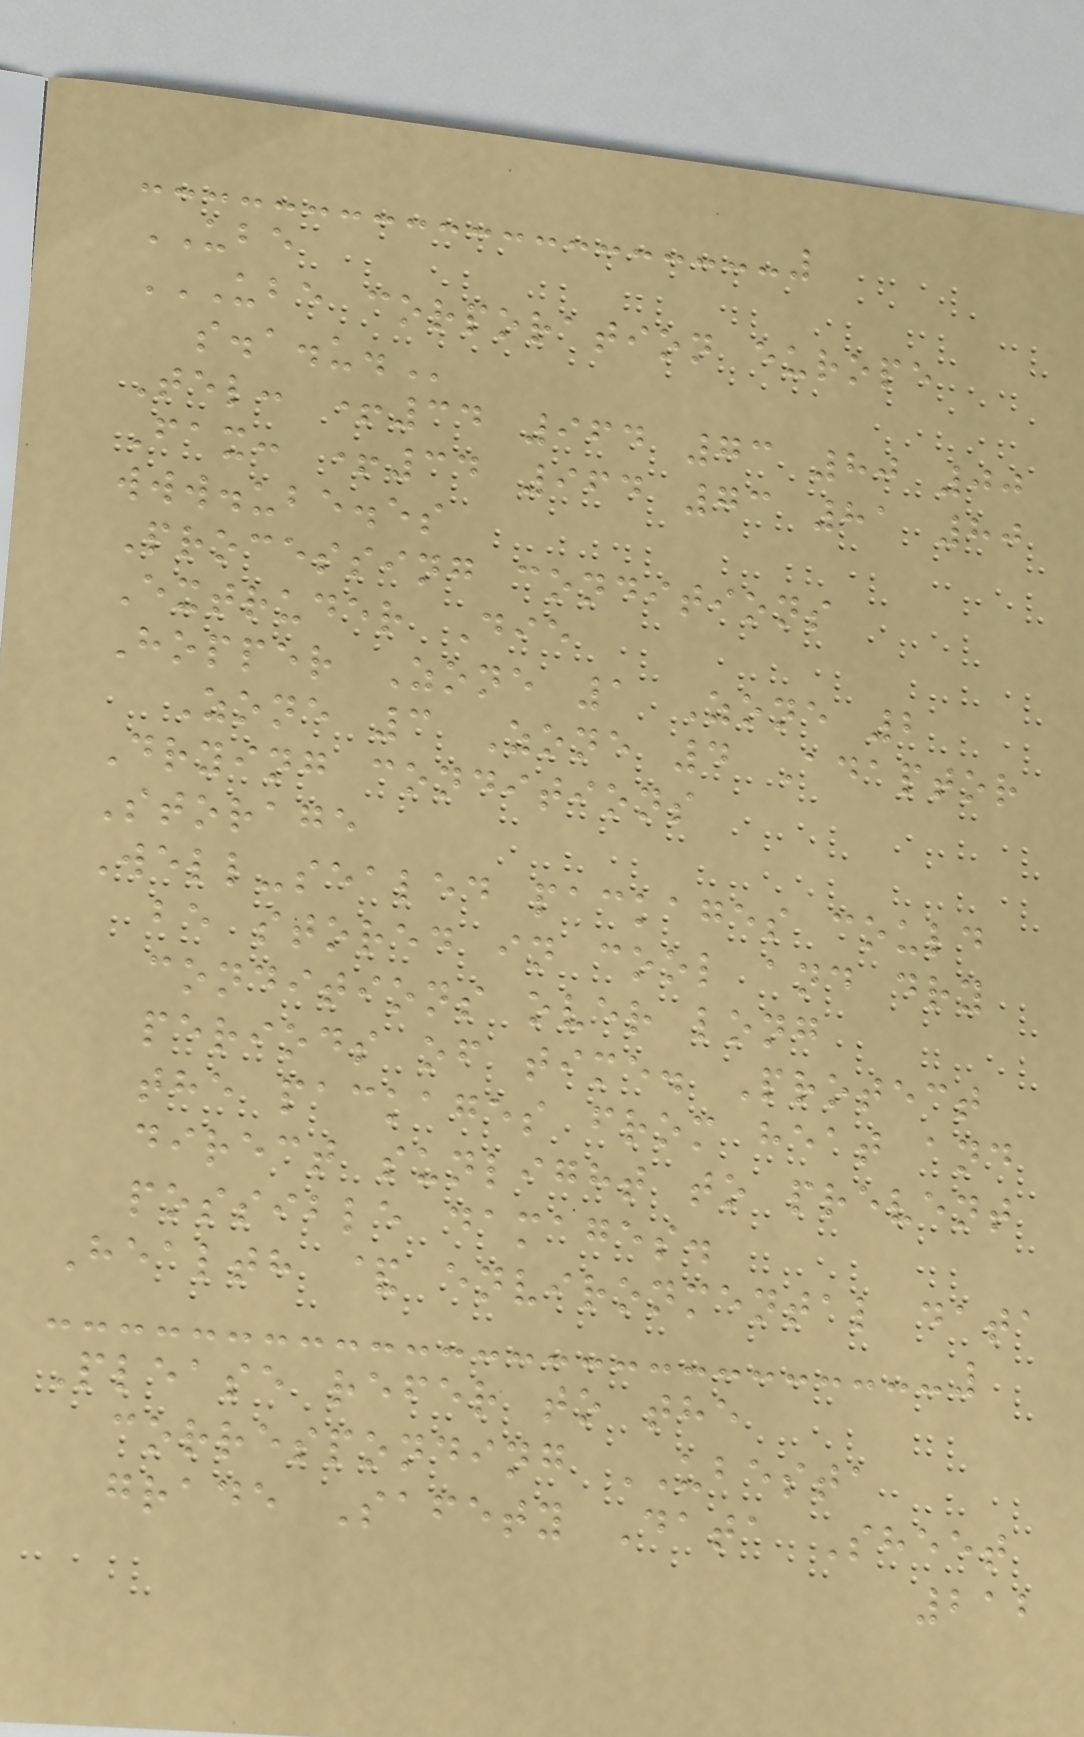UBE
UBE CORPORATION EUROPE
S.A.U.
Tel: +34 964 73 80 00
Fax: +34 964 73 81 80
www.ube.es
Processing conditions
Extruder Die
Hopper Zone 1 Zone 2
Zone 3 Zone 4 Adaptor
Drying conditions
Storage
Well-sealed packages could
be stored in cool and dry
conditions over long
periods of time. Protect
the packages from heat and
direct sunlight to prevent
possible damages.
Health & environmental data
Please refer to the
corresponding UBESTA
grade Safety Data Sheet
212
